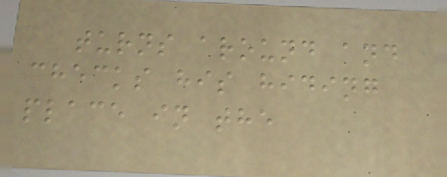turns around and
checks his hiding
place in the
